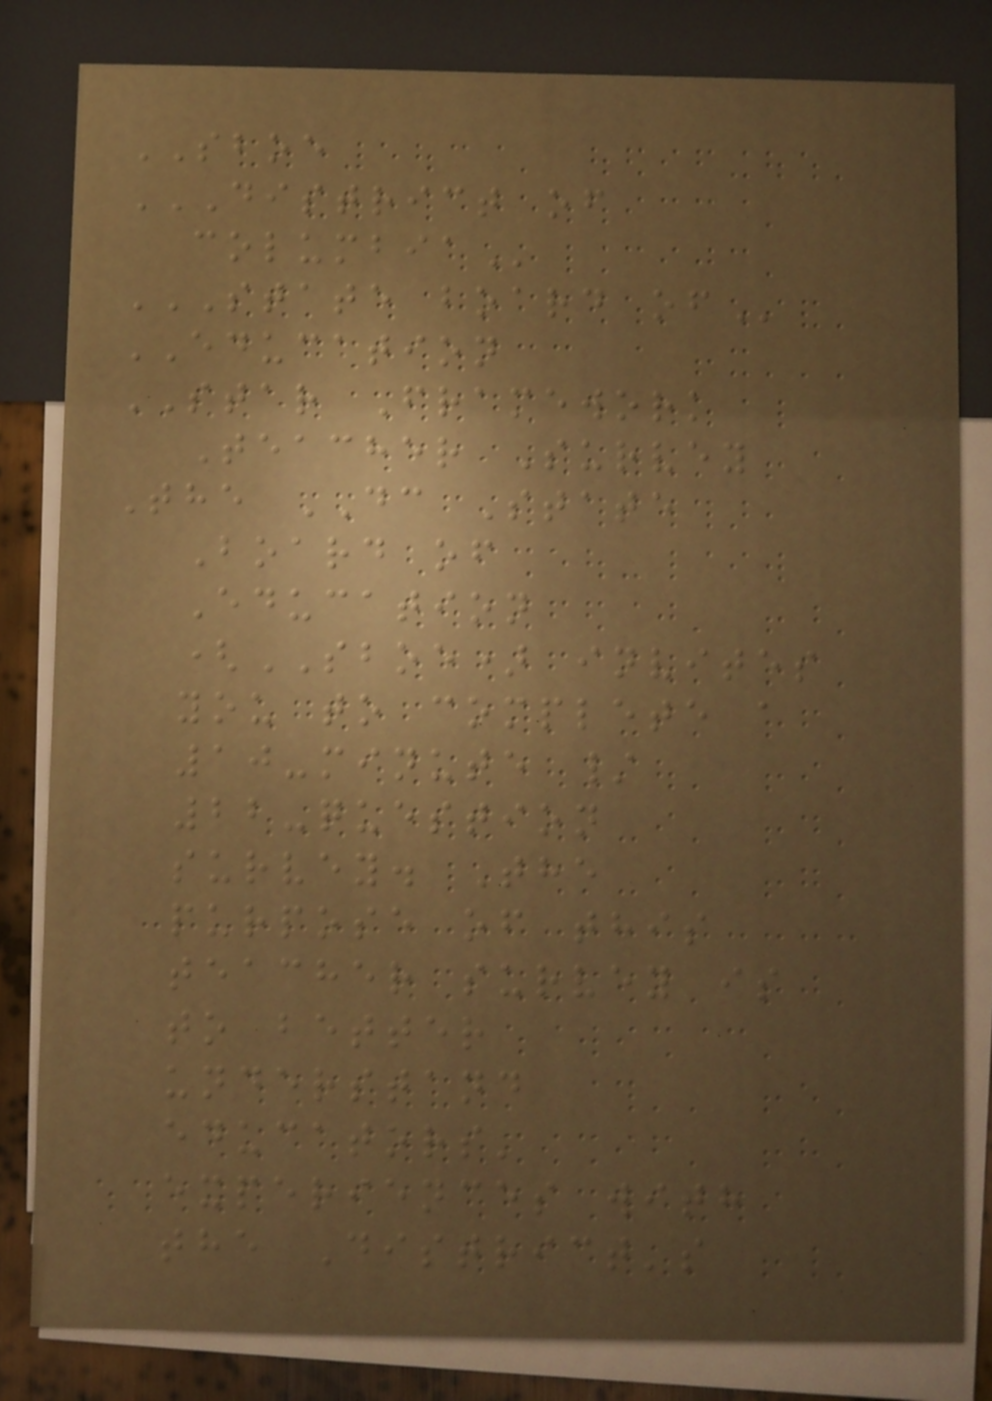SBOE
DISTRICT OF
COLUMBIA
STATE BOARD OF
EDUCATION
STAR Framework
Teacher Survey
The DC State
Board of
Education
(SBOE) invites
you to complete a
10-minute /
22-question
survey. The
purpose of this
teacher survey is
to better
understand
educators'
experiences with
the District's
